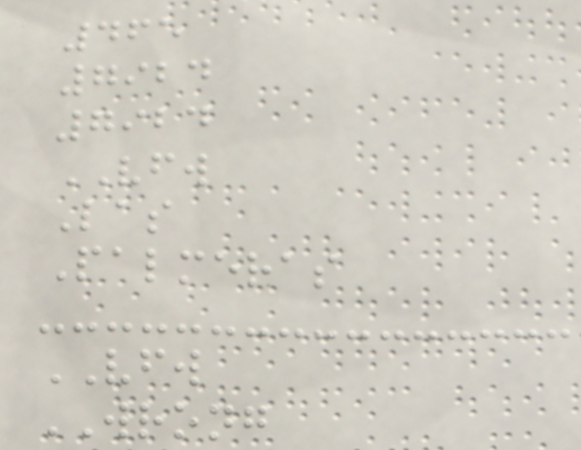465
7924
7924
VFW
Las
Palmeras
VFW
WRONG
